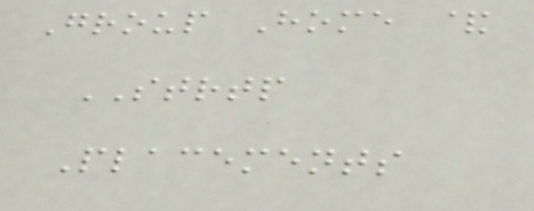Group Home &
STRTP
Placements
